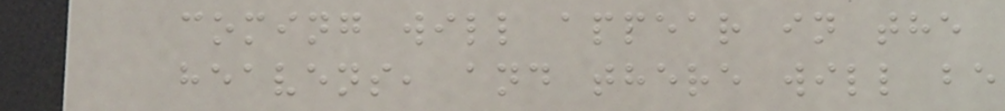coming will appear in the
heavens, and there will be
